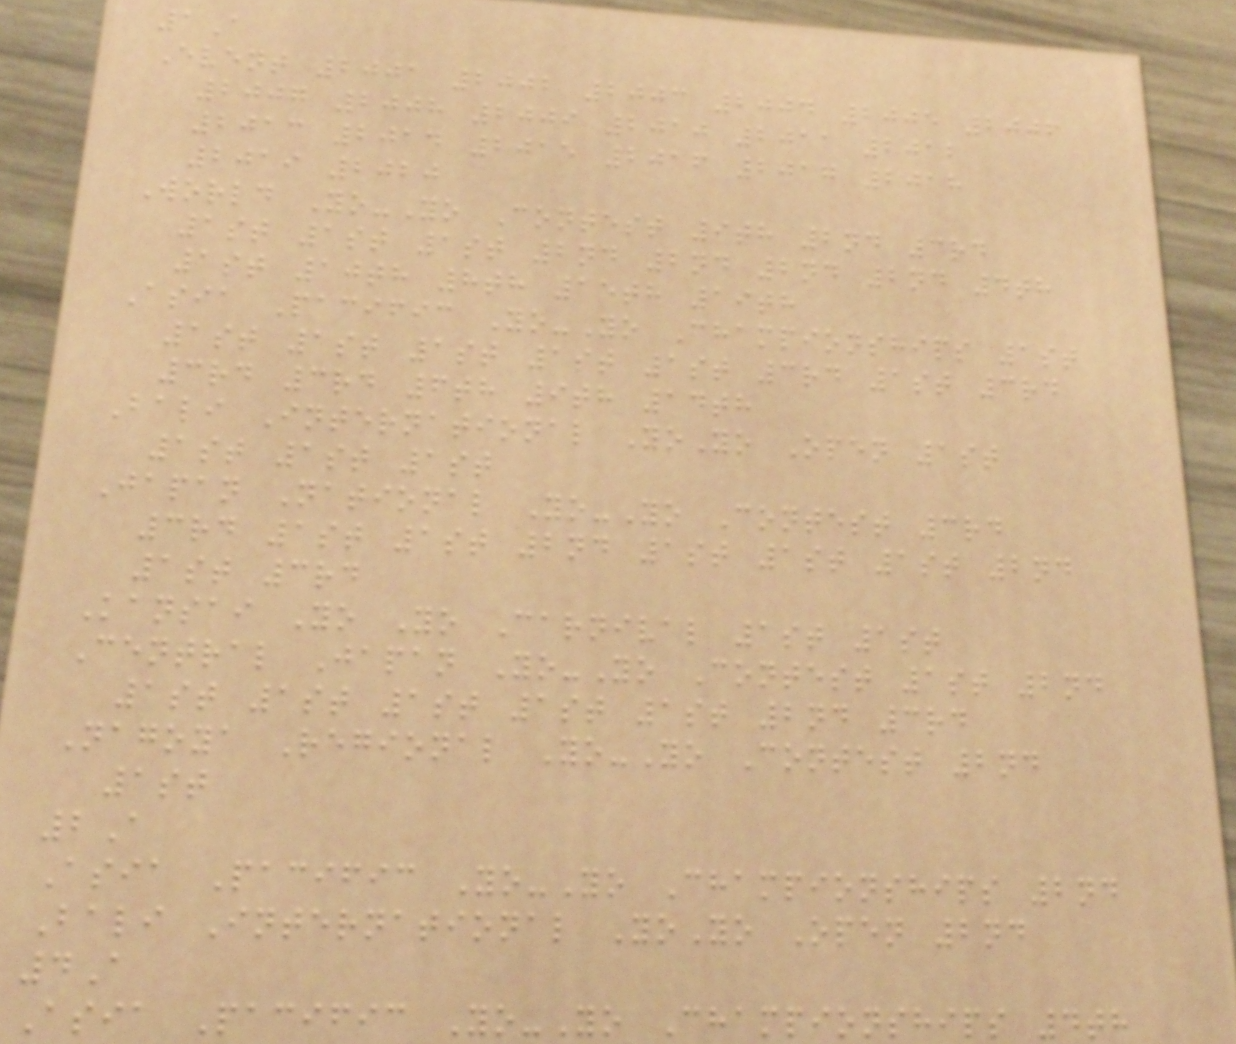1A
Event 2001 2002 2003 2004 2005 2006
2007 2008 2009 2010 2011 2012
2013 2014 2015 2016 2017 2018
2019 2020
World Yo-Yo Contest 9th 2nd 3rd
1st 1st 1st 2nd 2nd 2nd 2nd 4th
1st 10th 8th 15th 19th
Asia Pacific Yo-Yo Championships 1st
1st 1st 1st 1st 1st 3rd 1st 3rd
3rd 3rd 6th 9th 14th
Bali International YoYo Open 1st
1st 1st 1st
Japan National Yo-Yo Contest 3rd
3rd 1st 1st 2nd 1st 1st 1st 2nd
1st 3rd
Kansai Yo Yo Carnival 1st 1st
Central Japan Yo-Yo Contest 1st 2nd
1st 1st 1st 1st 1st 2nd 3rd
Nagoya Regional Yo-Yo Contest 2nd
1st
2A
Asia Pacific Yo-Yo Championships 2nd
Bali International YoYo Open 2nd
4A
Asia Pacific Yo-Yo Championships 4th
